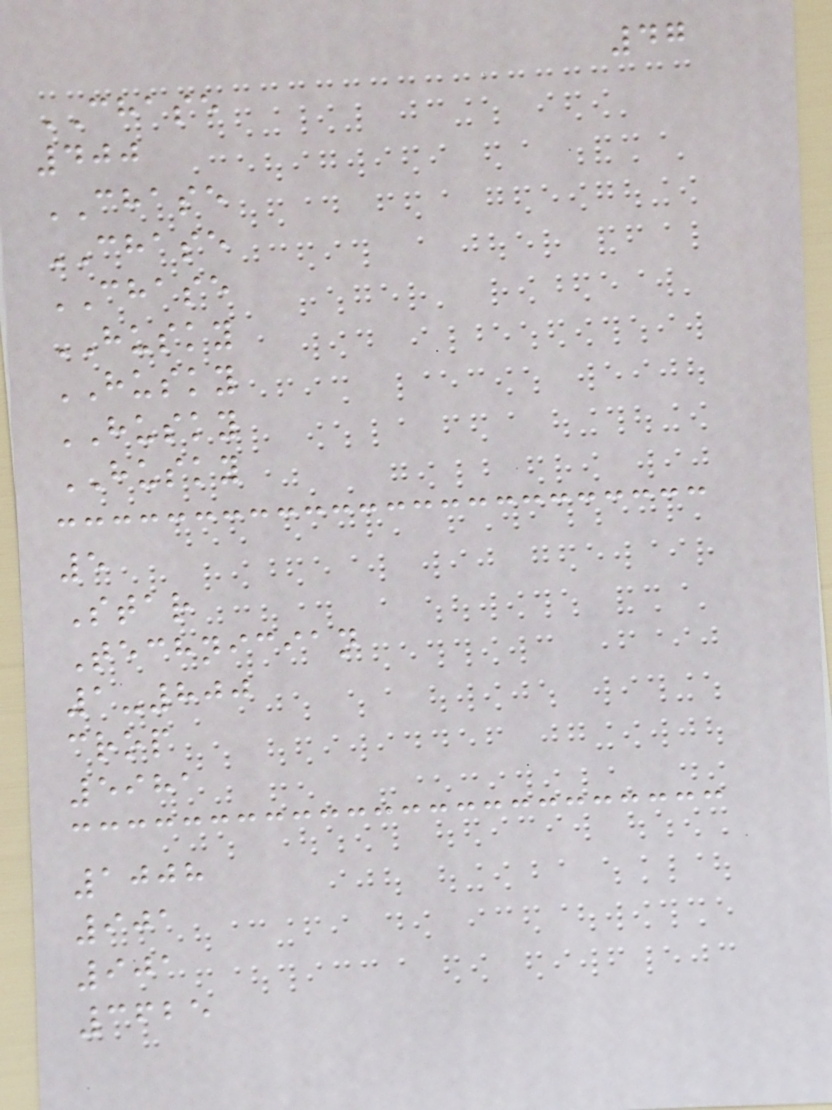47
CHASE
400
CHASE
CHASE
CHASE
HUSKY
HUSKY
HUSKY
HUSKY
5
Star
Technician
1-800
crop
5981
1008
901
901
3625
